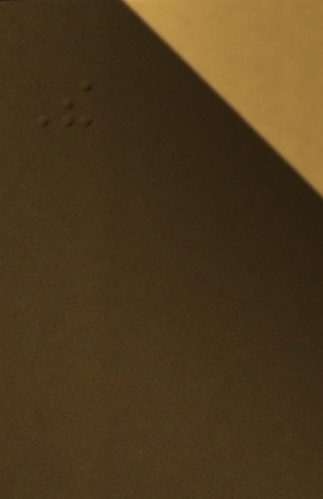The
